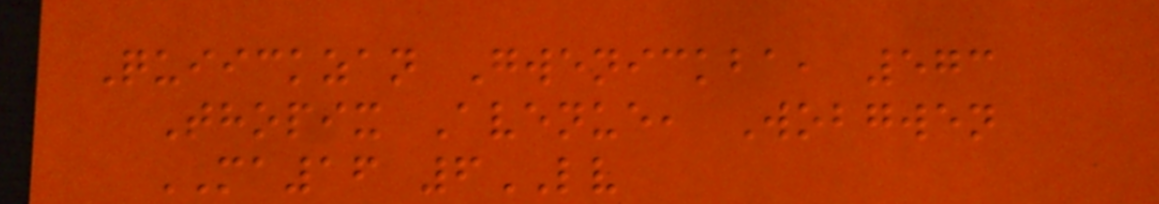Quiickzan Gwenickba, 573
Thopix Avenue, Wobgwen
MA16 6LV
